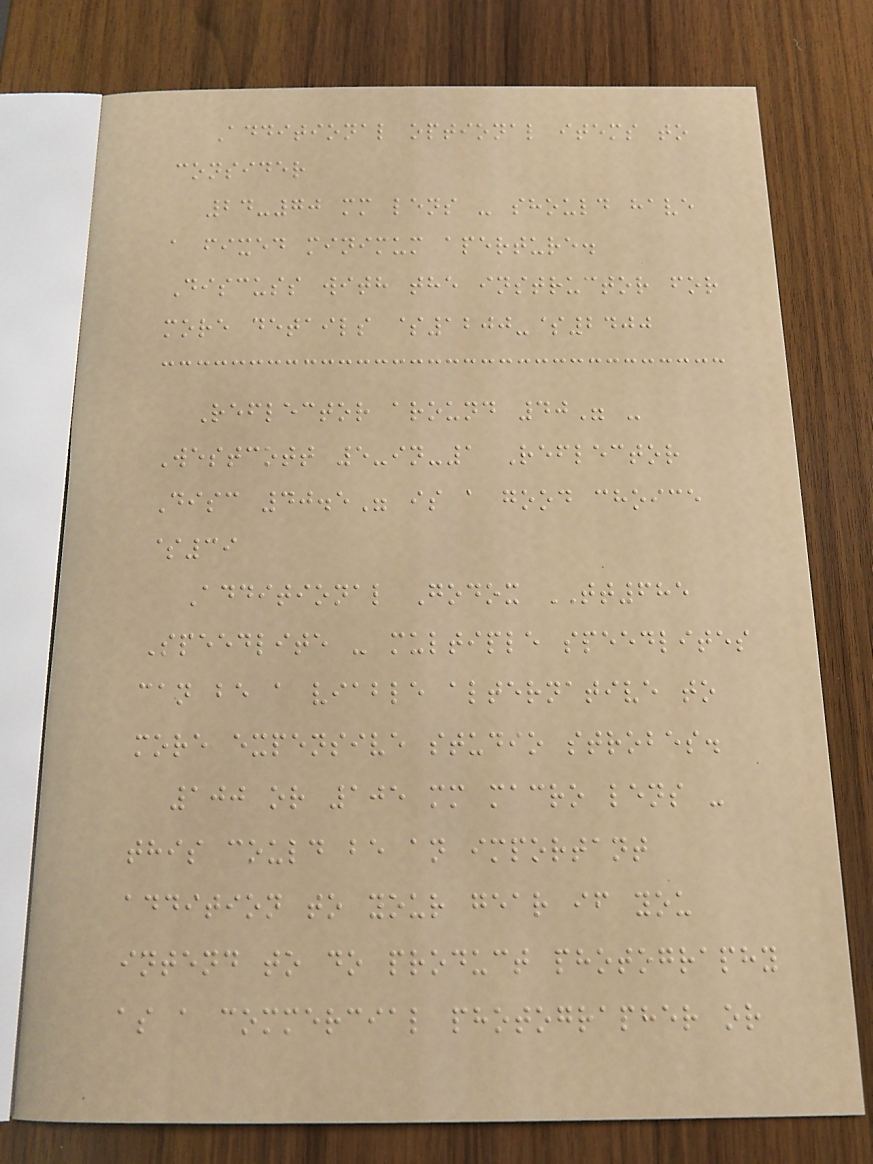Additional optional items to
consider
24-70 mm lens - should have
a fixed minimum aperture.
Discuss with the instructor for
more details $1200-$2400
Reflector around 40" -
Westcott 5-in-1 Reflector
Disc 40.5" is a good choice
$39
Additional Godox TT685
Speedlite - multiple speedlites
can be a viable alternative to
more expensive studio strobes.
100 or 105 mm macro lens -
this could be an important
addition to your gear if you
intend to do product photography
as a commercial photographer or
